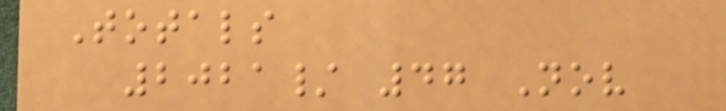Totals
2021/ 47 Nov
